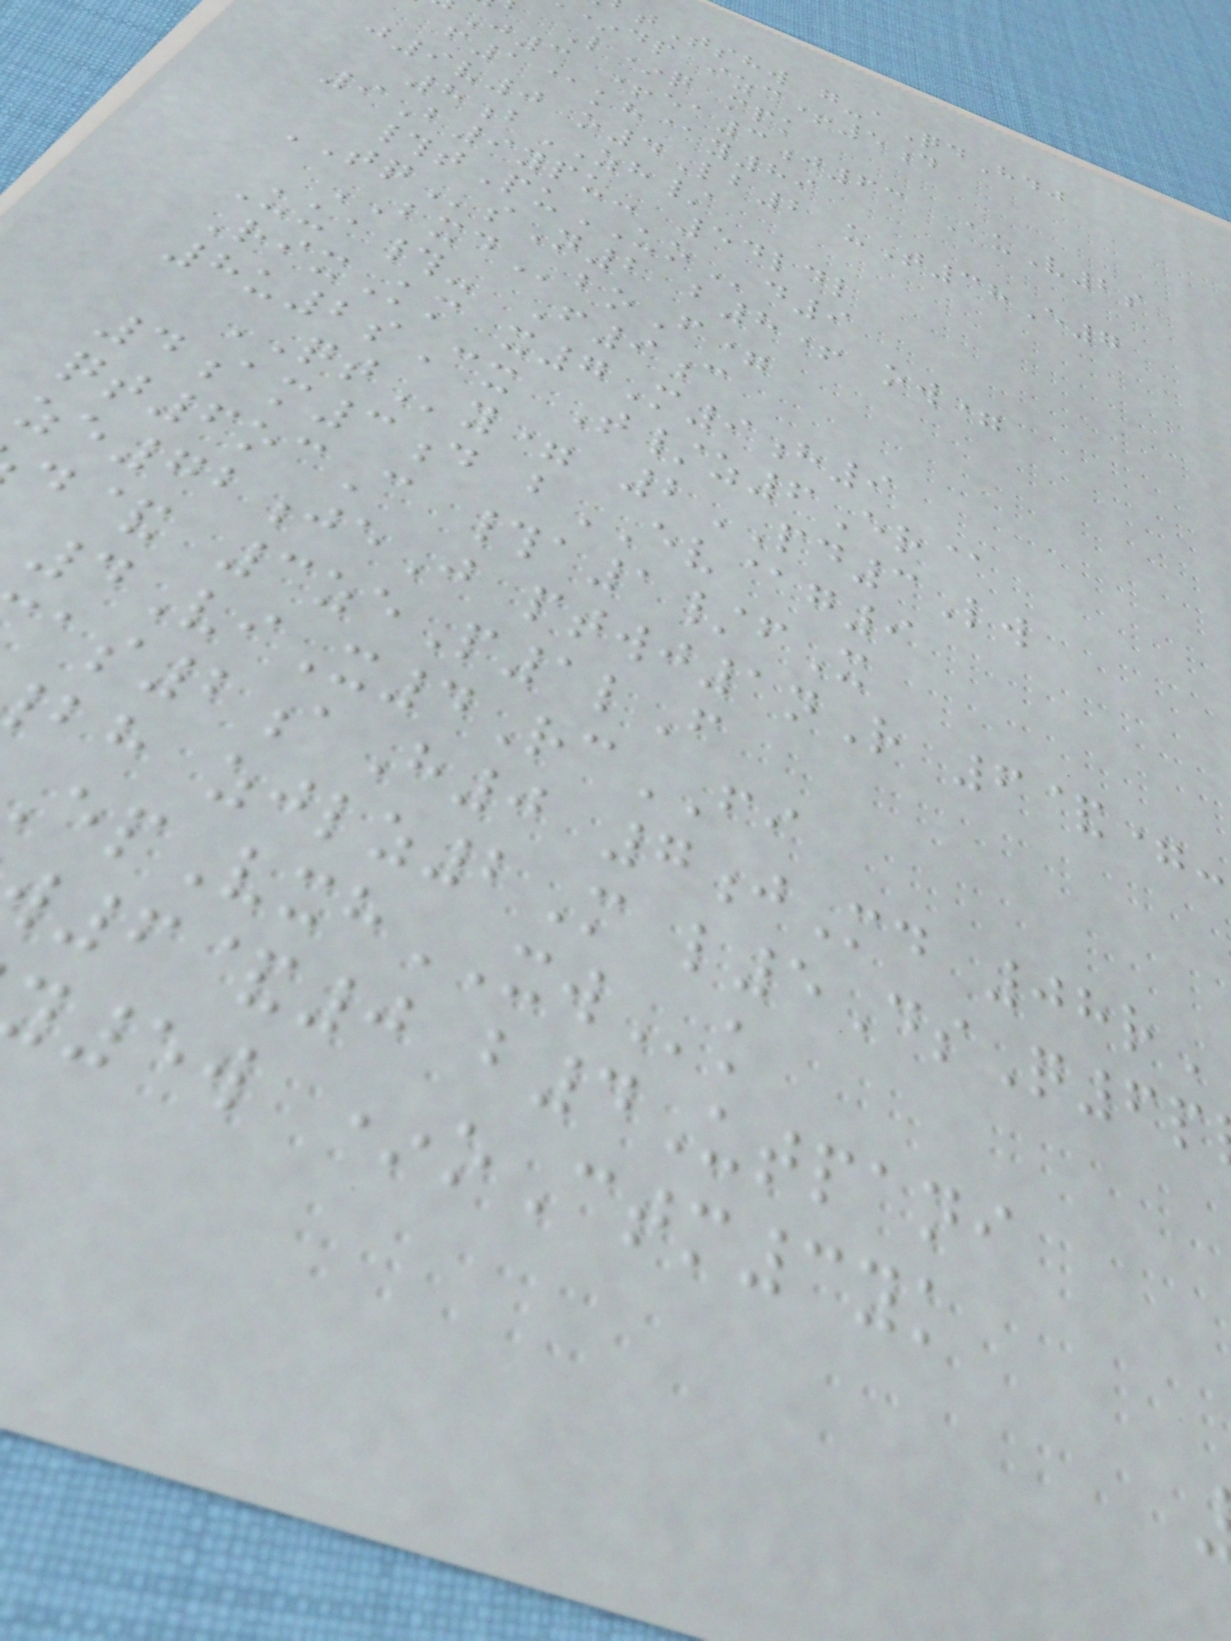tTshw g-aQdHdj
*dp izc+5d
L*q mpk
J3 +ea3j63 AuV2s
f1@kh@y89
j9v0 o4Lb2 uT38E7
8bZH/
9B9ypu- 54ldl
#tPuUOd9
TQsN2 b8+ ow=
BXDboF=
Uua#- F9c
RixKm x7M9h9
8u2sCx T/z6Er@
QTy= 2PD3Lw
4am3d bEV@g9
qt6ocC #a1/fX
ze72jeJ ptwj1nR 6&=-
d& 3zeP1lF
4ViX4RcFI
s2aH0 7jMd 08r
bh zjlz2M l5DsQ6p
pVxhXWk
6&0 b4Utpani
5w *oCtm3yk
